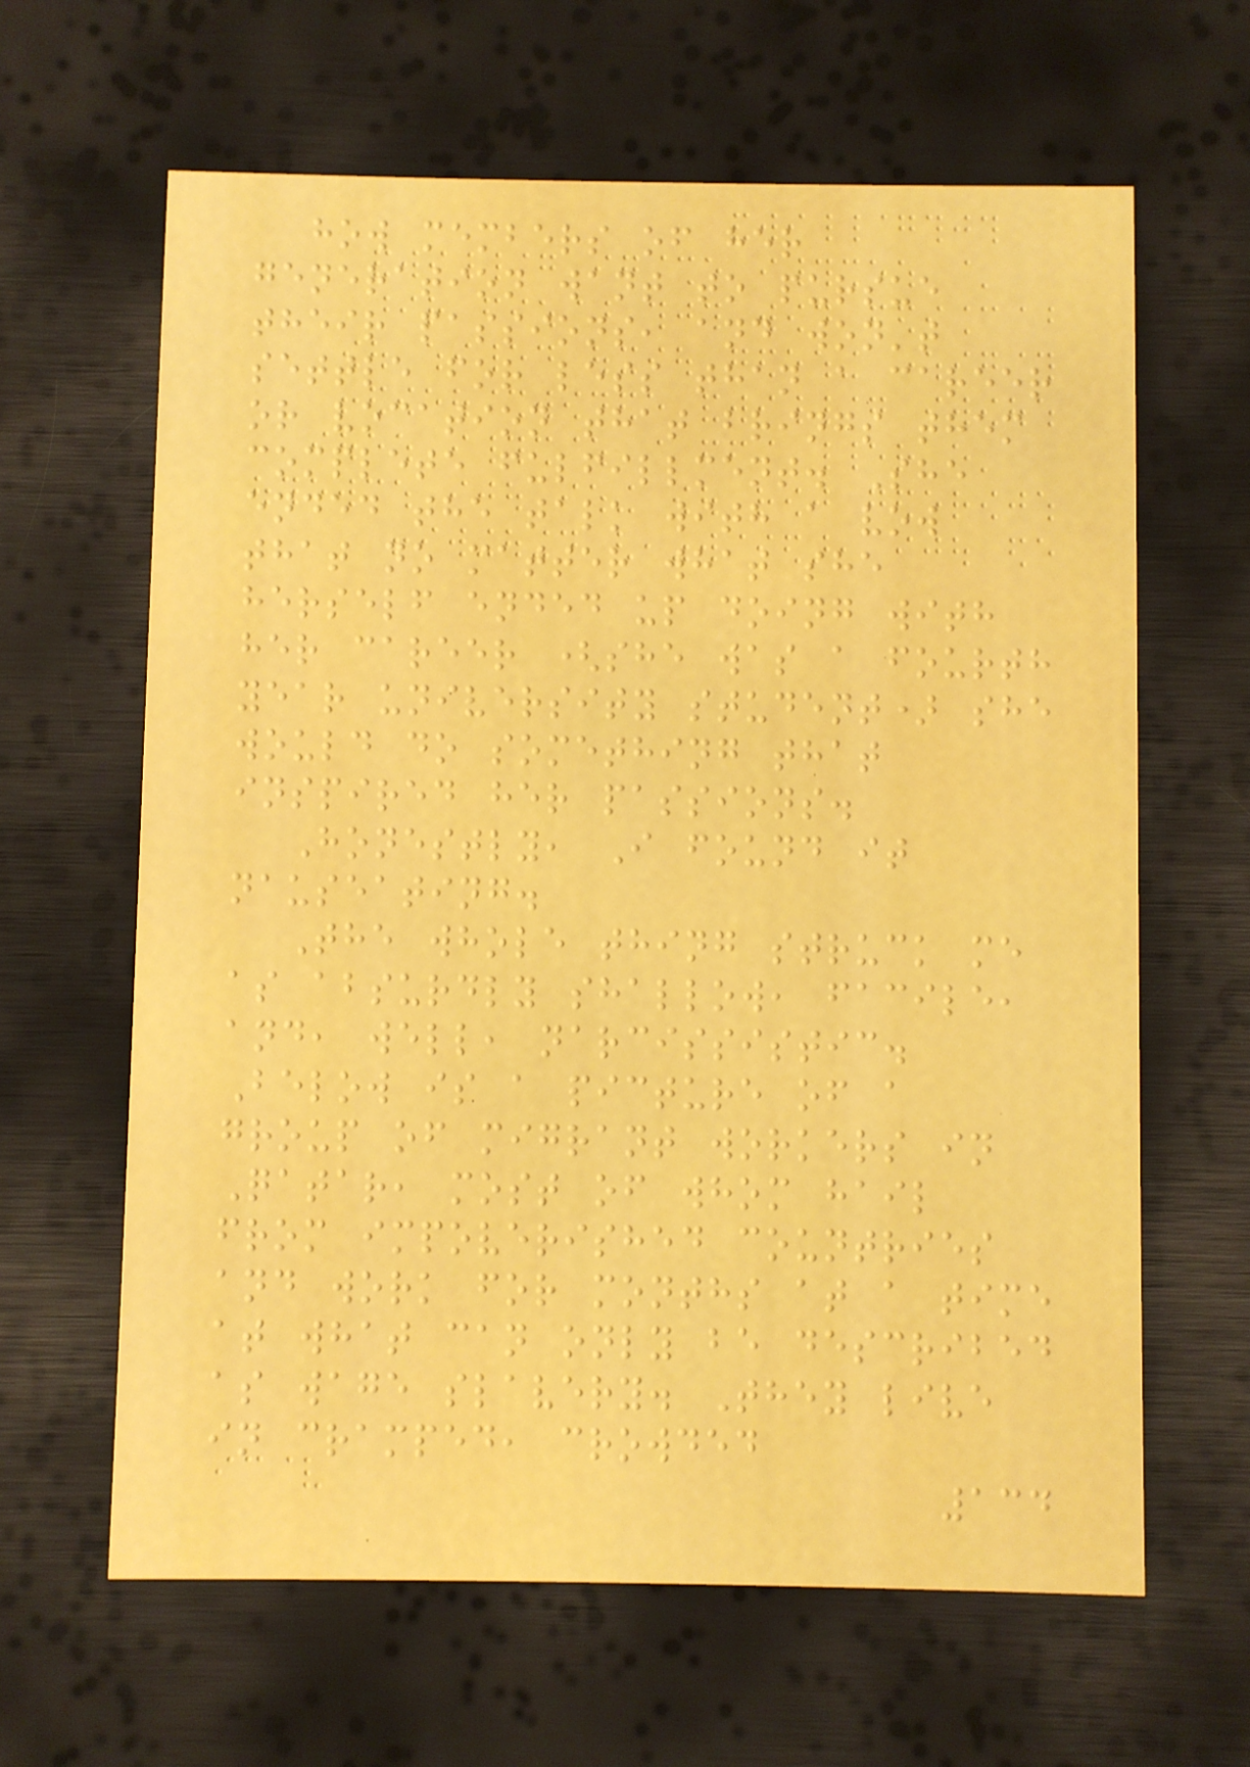how members of her
generation want to pursue
their passions, and won't
settle for less than a career
or vocation that brings them
complete fulfillment. She
ended the talk with a vow
that no matter what she
herself ended up doing with
her career (she was a fourth
year university student) she
would do something that
inspired her passions.
Honestly, I found it
nauseating.
The whole thing struck me
as absurdly shallow, facile,
and, well, narcissistic.
Below is a picture of a
group of migrant workers in
Qatar, most of whom hail
from impoverished countries
and work for months at a time
at what can only be described
as wage slavery. They live
in cramped, crowded
134
